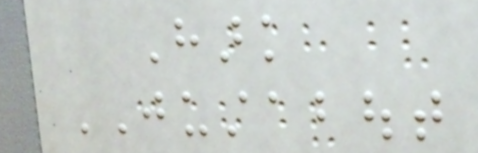Hark
JUSTABOUT
